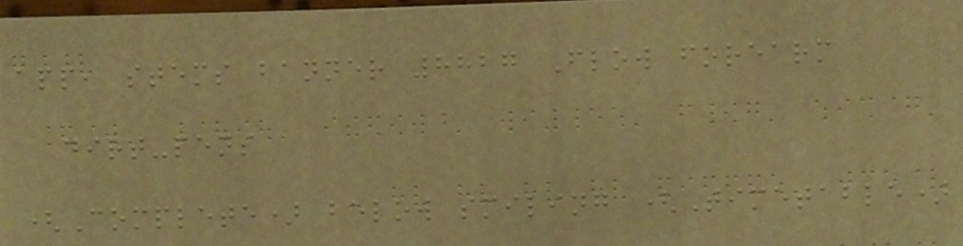app, stems banner 8827 Flow forearm
dirt-pens
(Complete) below smiling (Timetable)
